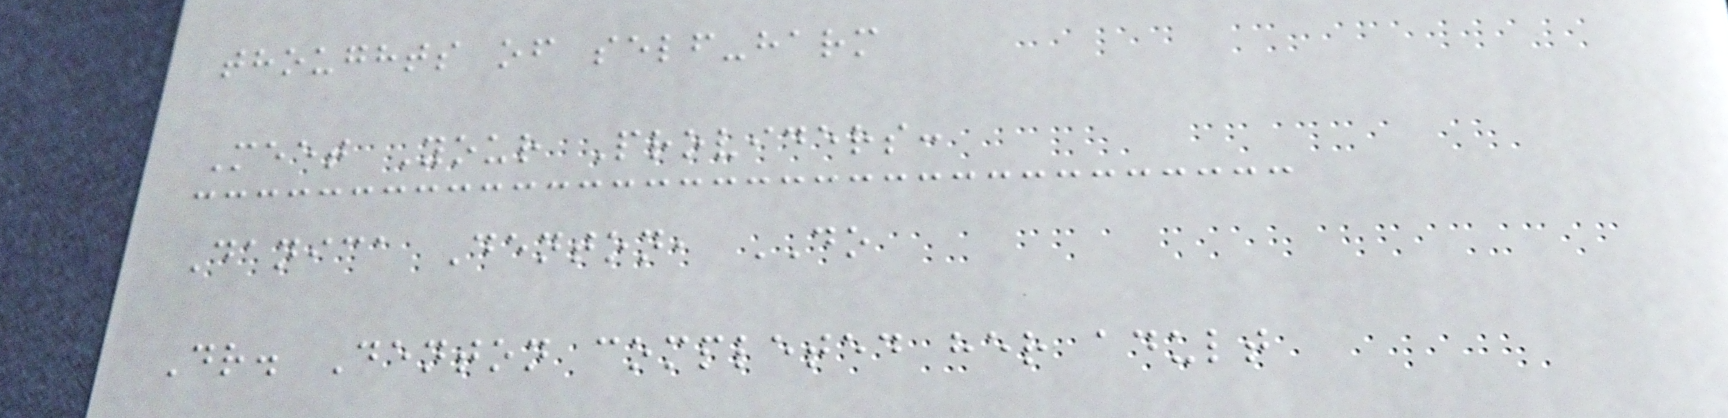thoughts of self-harm
Meet Your Providers:
Danica Denton, DO
Dr. Denton completed her adult
